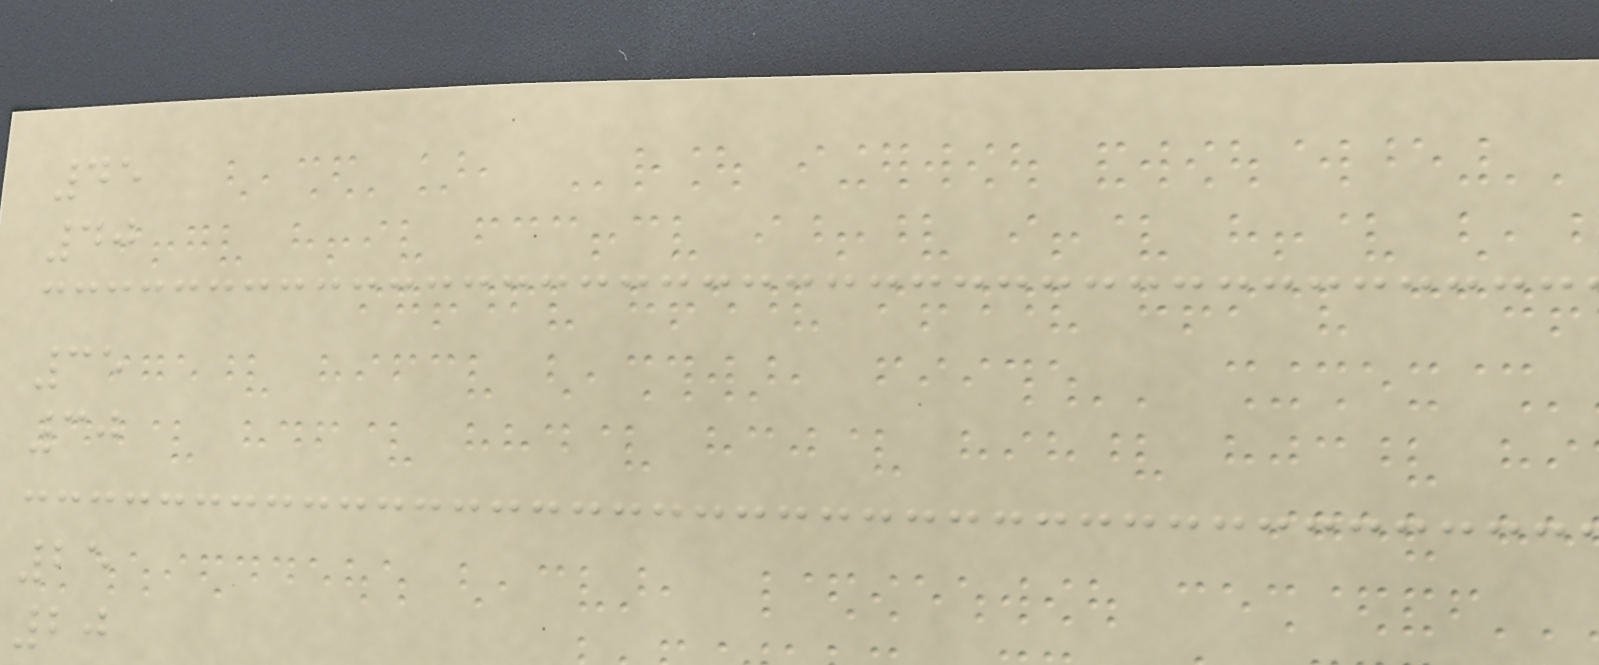45
40
35
30
25
20
